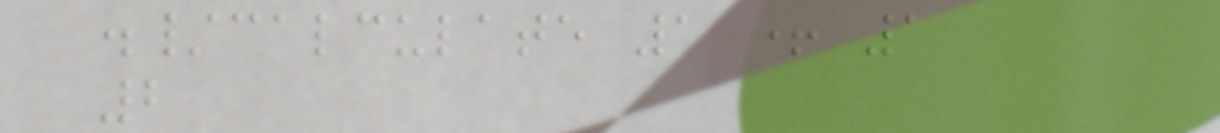./calculate 1 + 1
2
